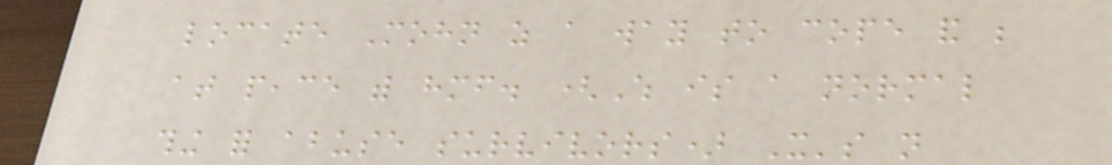locate Mohn as a way to cope and be
at peace with himself. (Which is a normal
thing for abuse survivors) It's not
